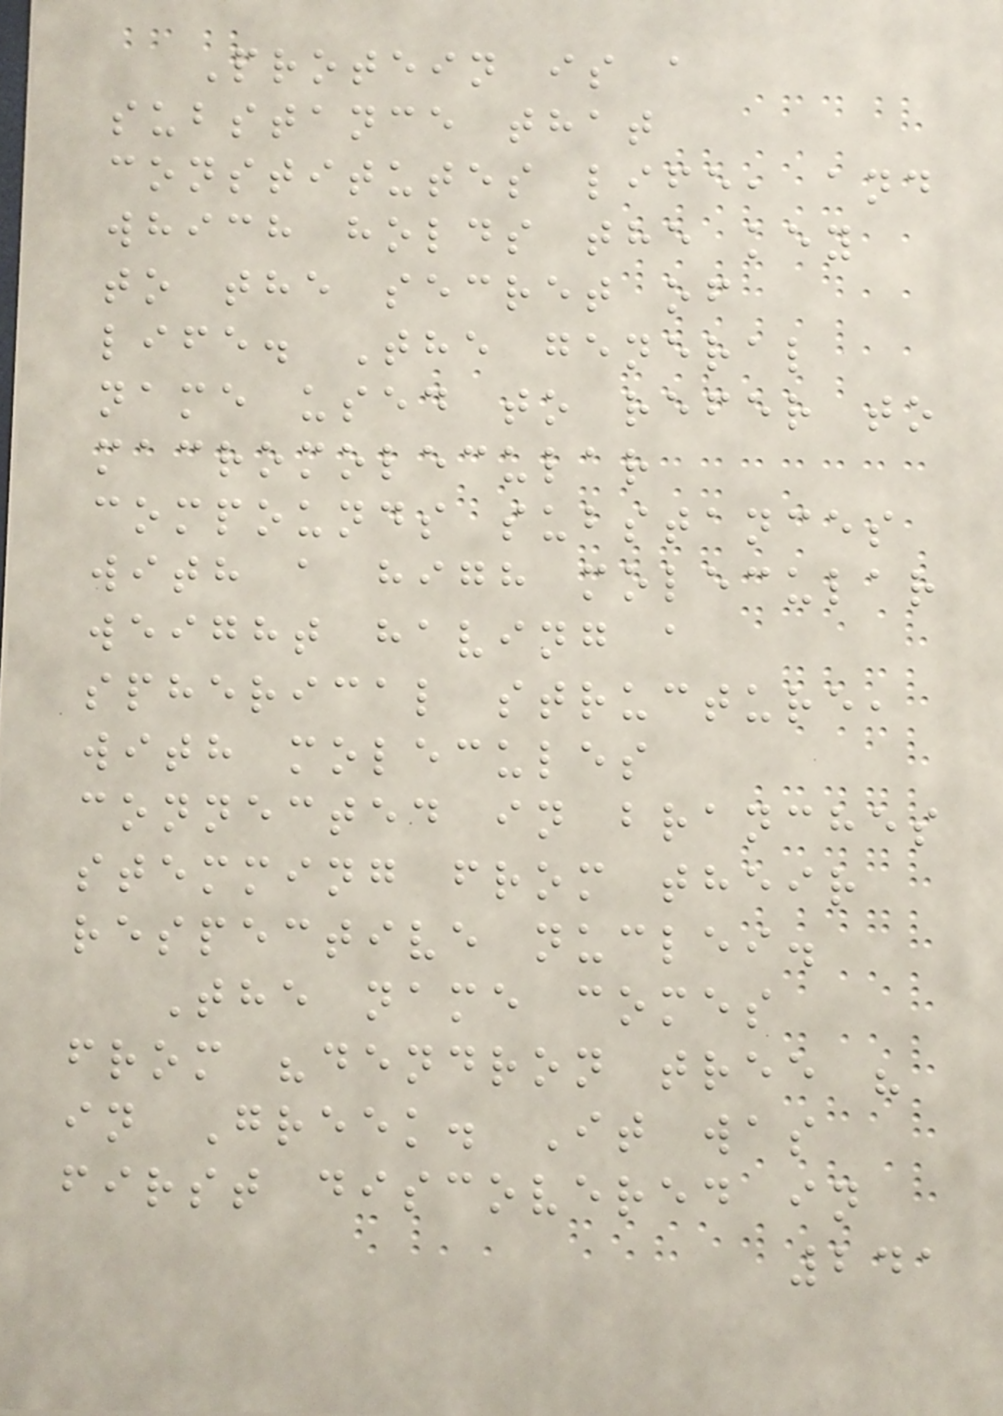Protein is a
substance that
constitutes life, and
which holds the key
to the secret of
life. The general
name used to refer to
macromolecular
compounds substances
with a high molecular
weight having a
spherical structure,
with molecules
connected in branches
stemming from their
respective nuclei.
The name comes
from "dendron tree "
in Greek. It was
first discovered in
241
